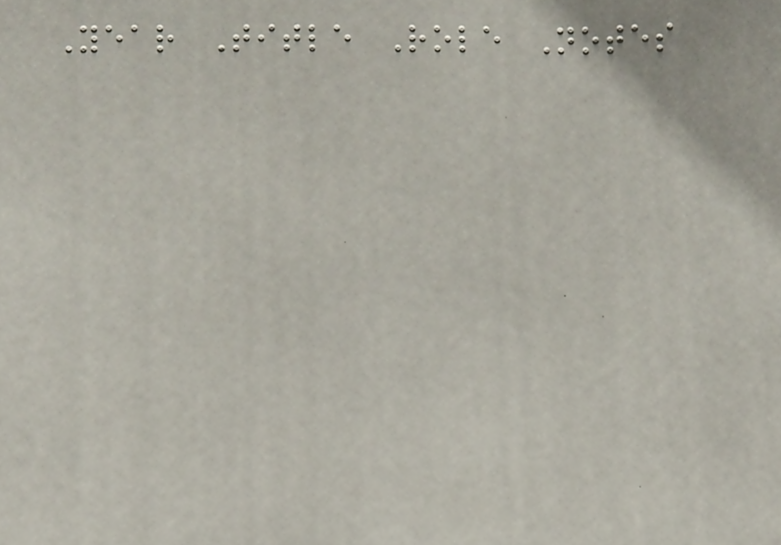Year Title Role Notes
